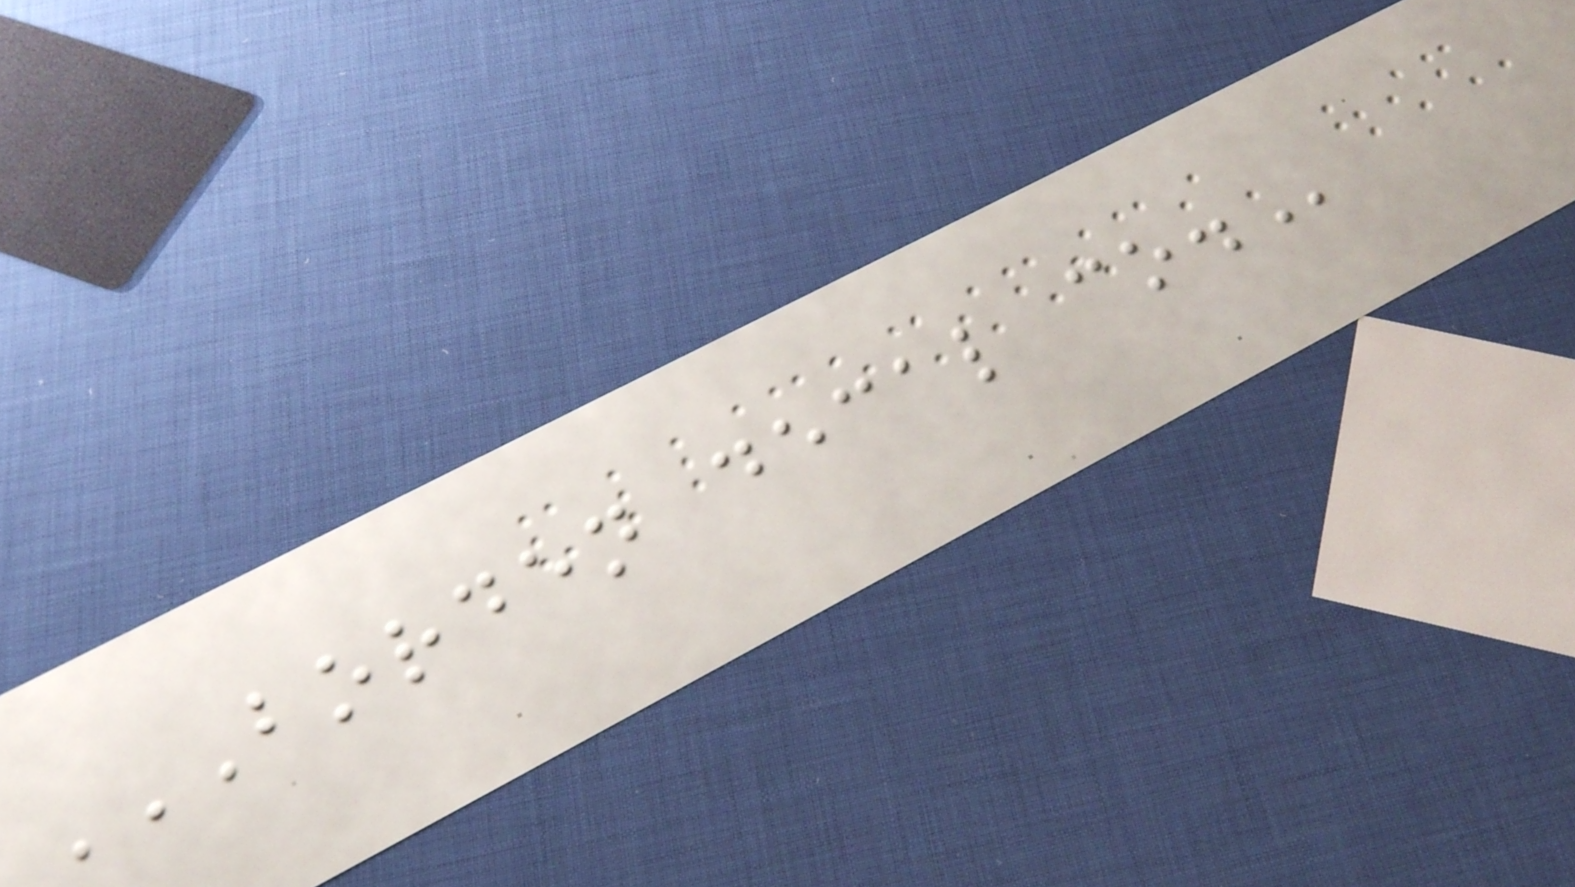BORDEN DECAL CO.
